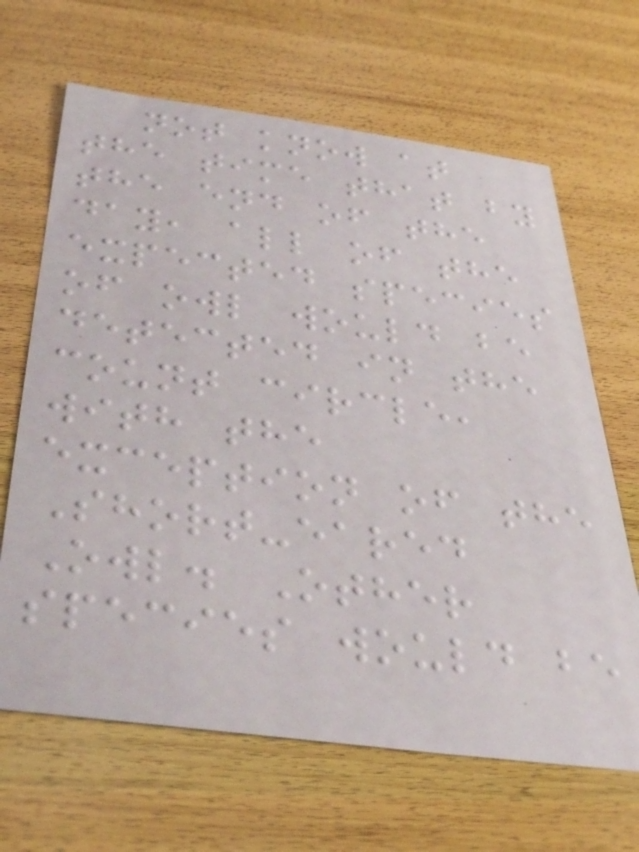not know at
the time that by
the end of the
day, all of the
expected species
of owl would be
detected in the
count circle,
with the
exception of the
Short-eared
Owl. Other
species would be
